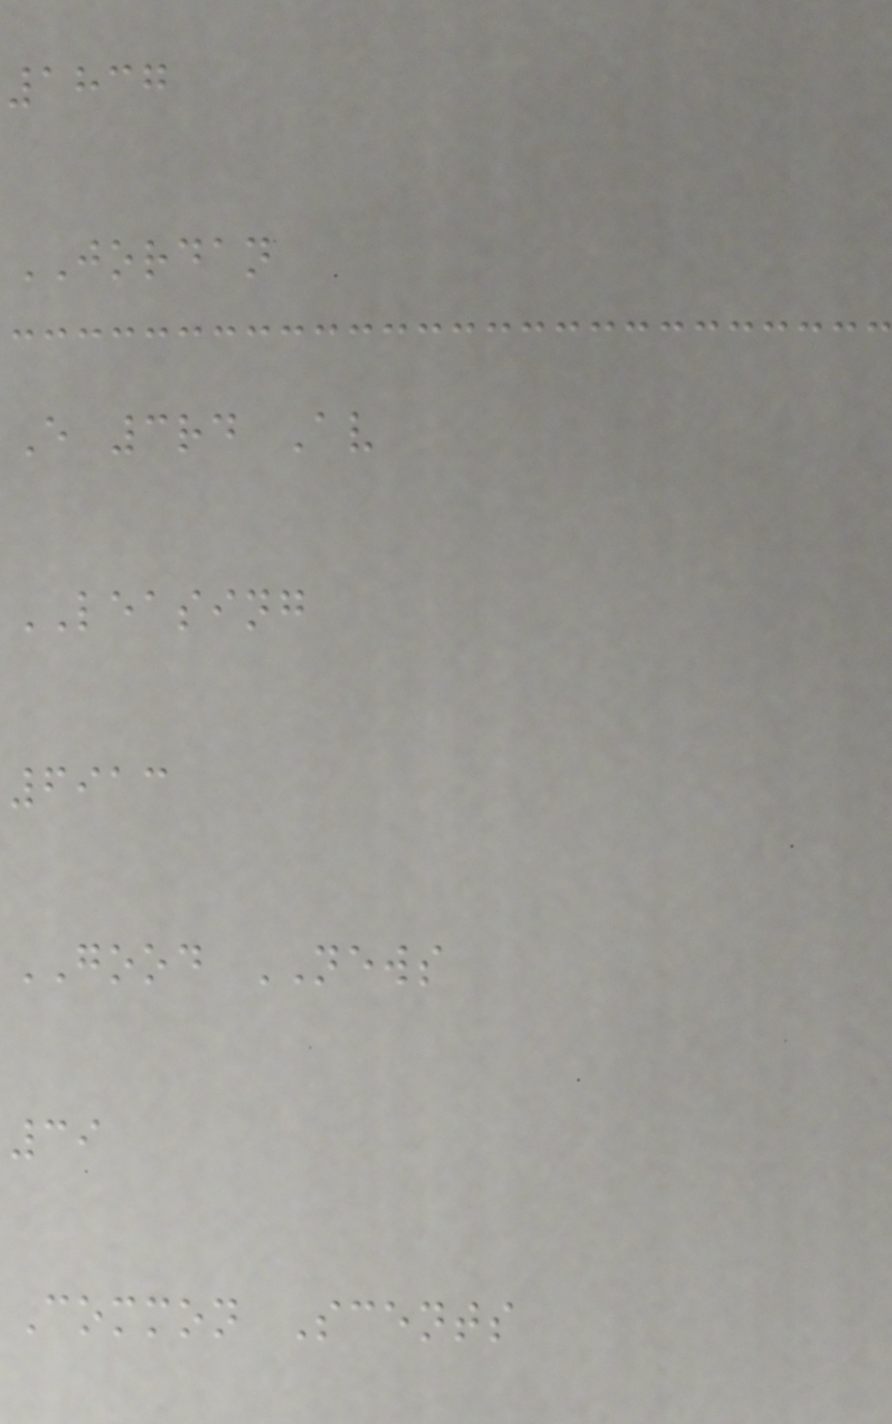1837
JORDAN
E 3rd Av
LEASING
6913
GOOD NEWS
39
Common Scents
